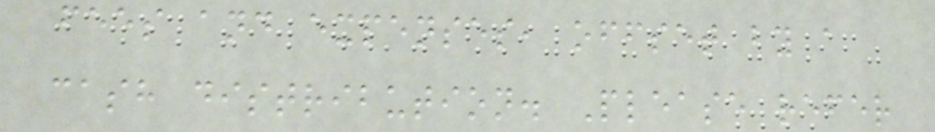fees and expenses, offset by a
cash distribution. Please refer
